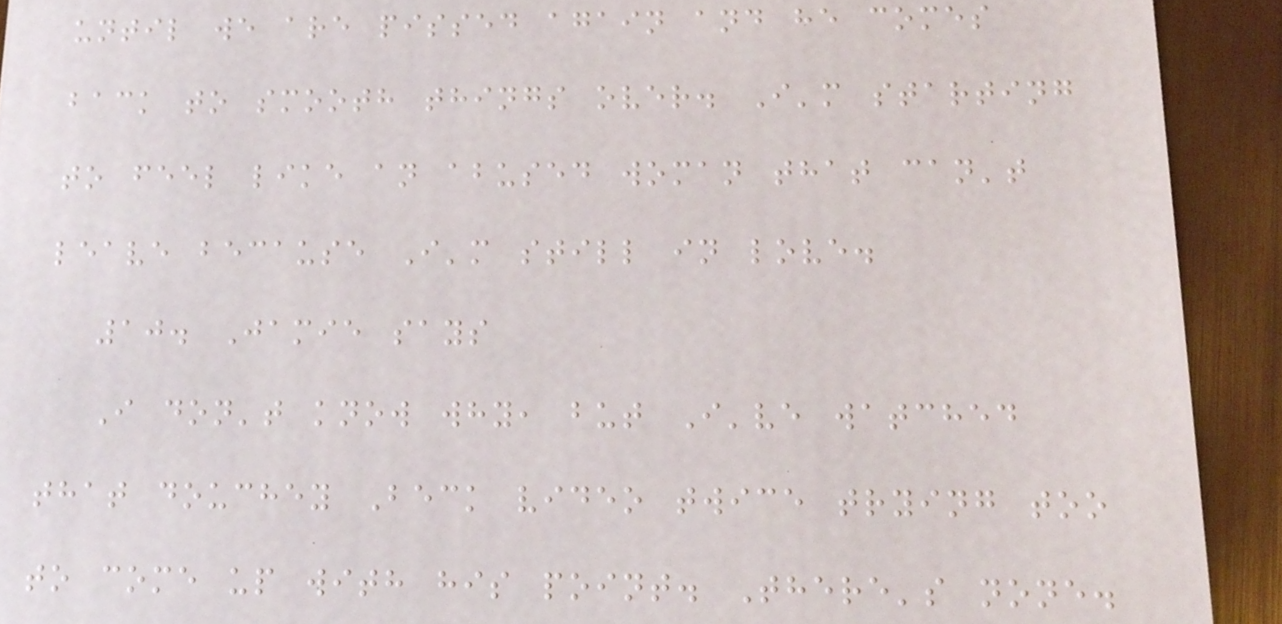until we are pissed again and he comes
back to smooth things over. I'm starting
to feel like an abused woman that can't
leave because I'm still in love.
10. Jamie says
I don't know why, but I've watched
that douchey Beck video twice trying too
to come up with his point. There's none.
